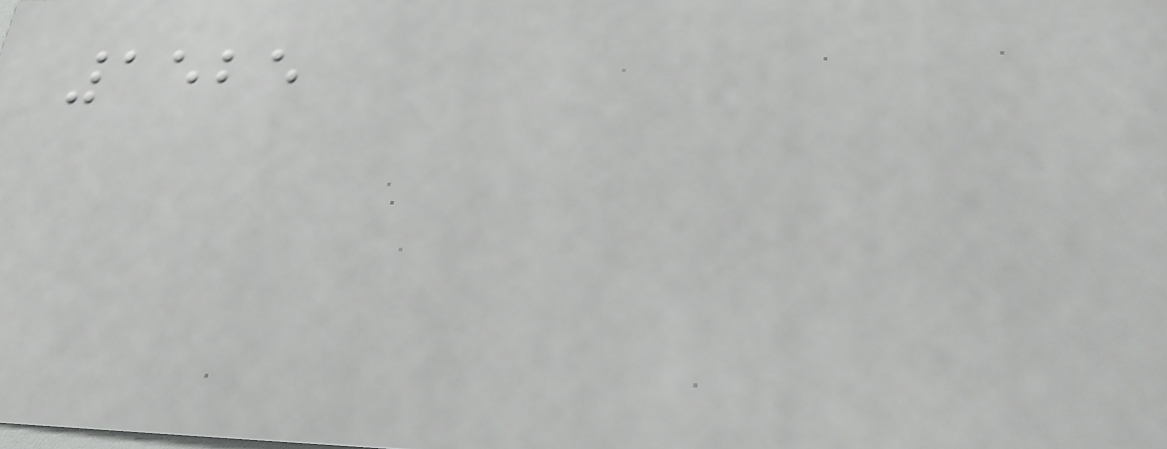1525
